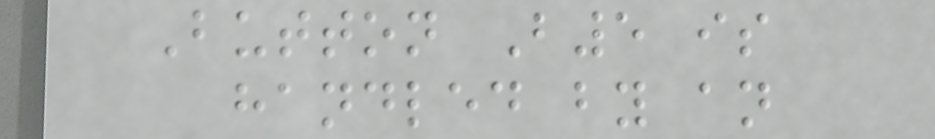Button B5 is
handled by an
